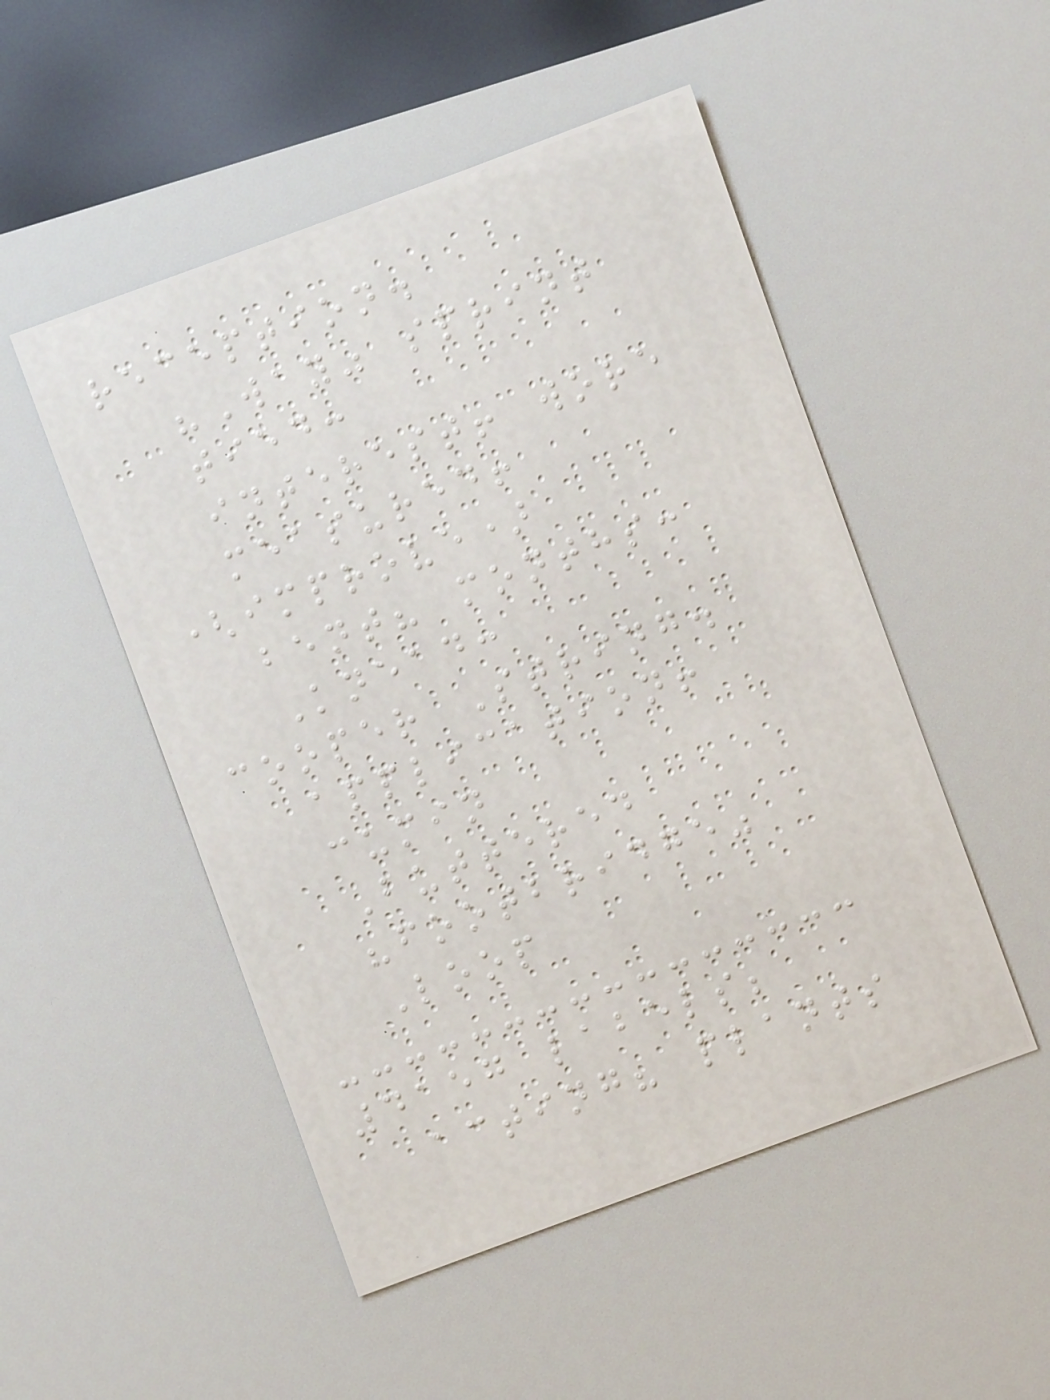reception.
"Way" sprint
tied:
interest! wore
measured!
(improve)
bent? months:
Knead:
cooper String.
application!
cumin
Buttered
"footbridge"
Loop
4157 labels;
acting? plants
